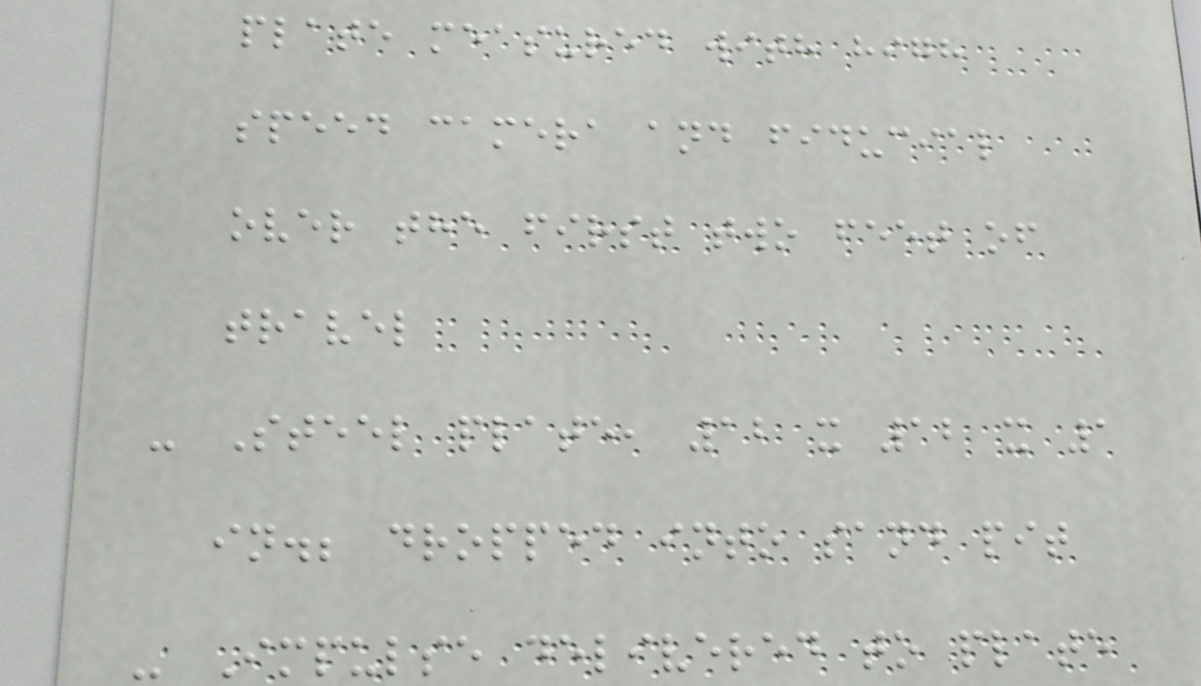plate measured with high
speed camera and fiducial
over the first two feet of
travel
- Steel plate, 12 x 12 x 1
in.; dropped into sand pit
- Impulse delivered to plate
